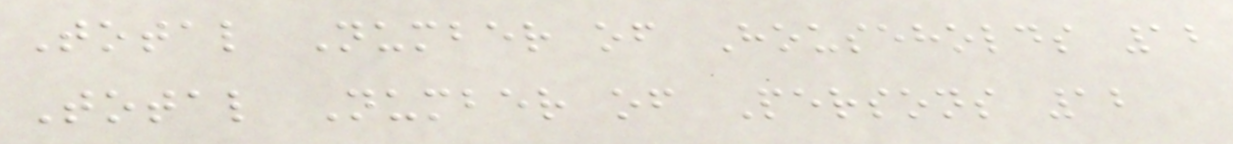Total Number of Households 12
Total Number of Persons 12
